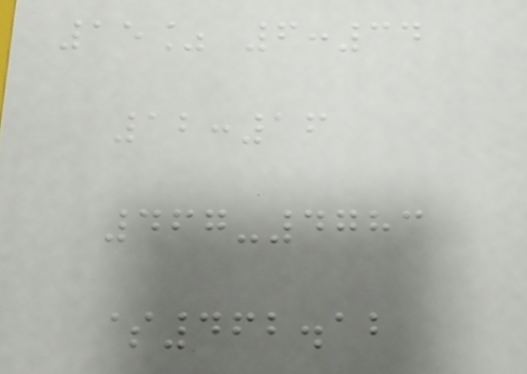15% 6:34
12:16
467-4783
$462.12
